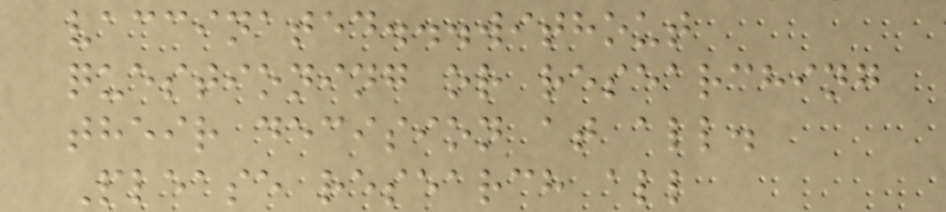vaccinated...without
questioning or researching
their decision at all.
Please research all
